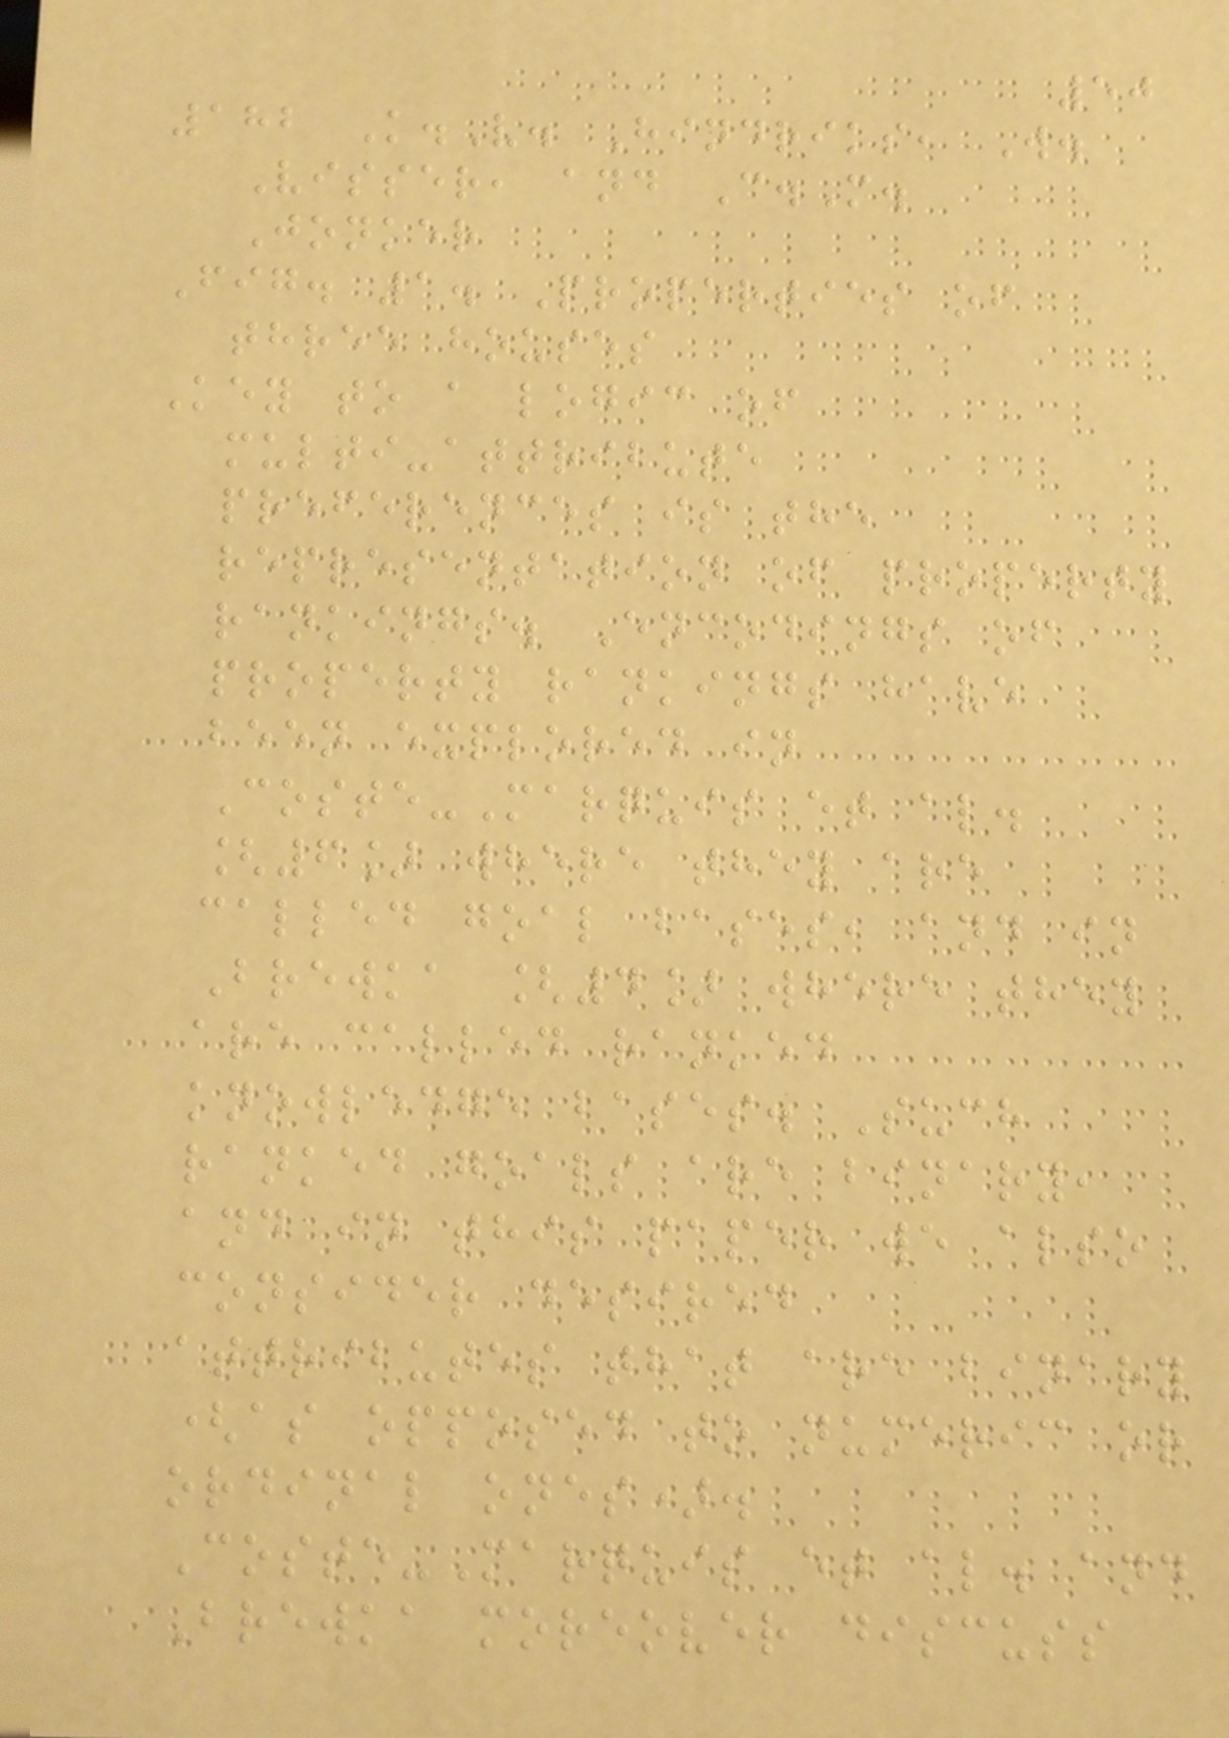50
182 K.V. Hindriks, W.
Visser, and C.M.
Jonker
Fig. 1. Properties of
three houses
Key to a logic of
multi-attribute
preferences is the
representation of property
rankings. Encodings of
property rankings have
been explored in
Coste-Marquis et al.
[6] where they are
called goal bases, and in
Brewka [4] where they
are called ranked
knowledge bases. Such
ranked goals are binary,
and in this paper we also
consider desired
attributes that are binary
(as opposed to numeric or
ordinal ones).
Coste-Marquis et al. and
Brewka moreover discuss
